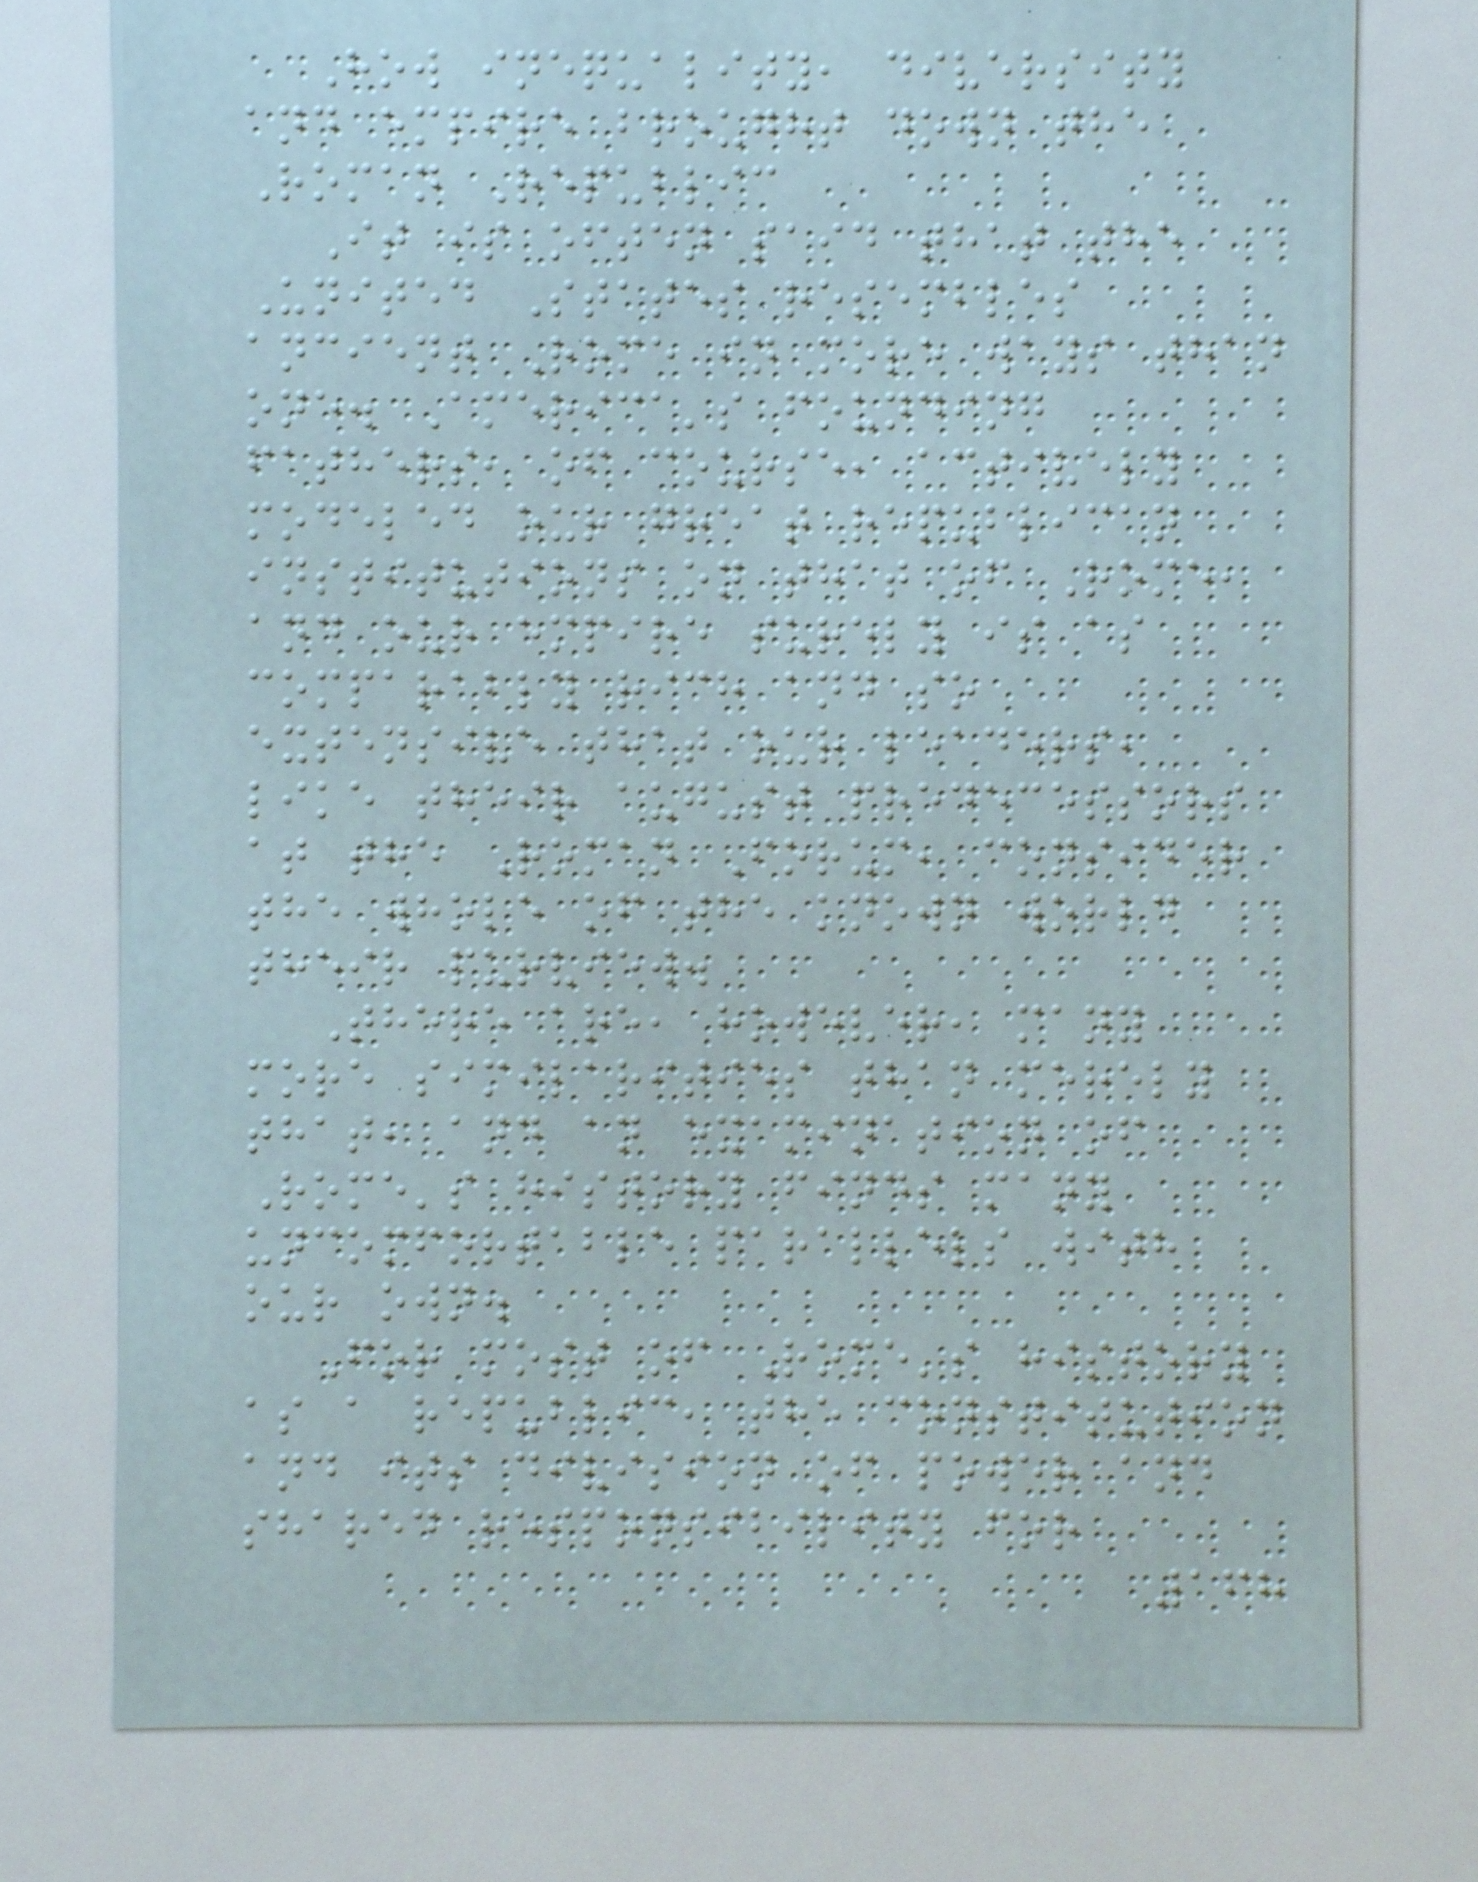How inequality, diversity
and empire brought down the
Roman Republic
It is often said that the
United States resembles
ancient Rome in more ways than
one. America's founding
fathers, of course, actively
modeled our great republican
institutions on that of Rome,
and our empire surely is as
comparably rich and so
extensive that our leaders,
like their august predecessors
at the Roman Forum, consider
the whole of the known world
their purview.
There are, however, many
more similarities than merely
that, and an examination of
Rome's history finds many
uncomfortable parallels with
our own.
For most of Rome's history
as a republic, the constitution
and its division of power and
shared responsibility for
168
